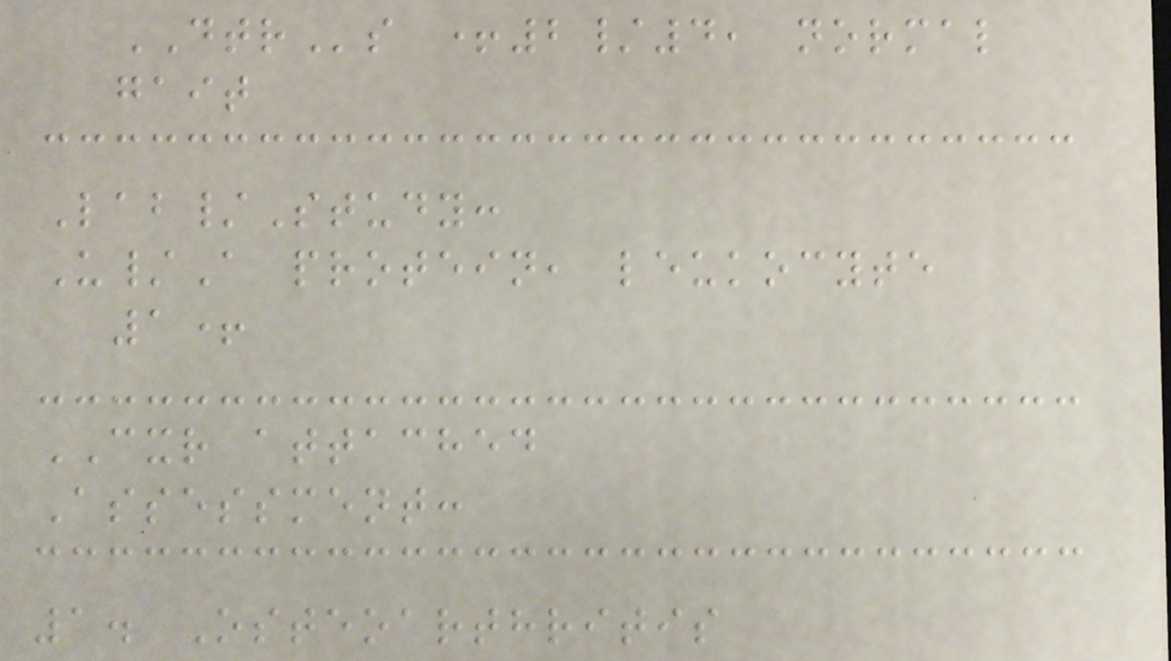DTRs +2/4, normal
gait
Lab/Study:
U/A protein, leukocyte
1+
CXR attached
Assessment:
1. Osteoarthritis
